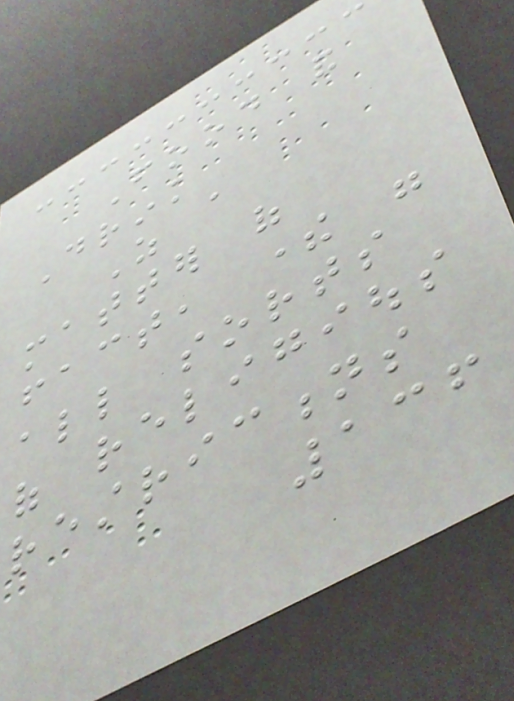Food and
Drink
As a
matter of
fact, there were
all sorts
of religious
restrictions
136
